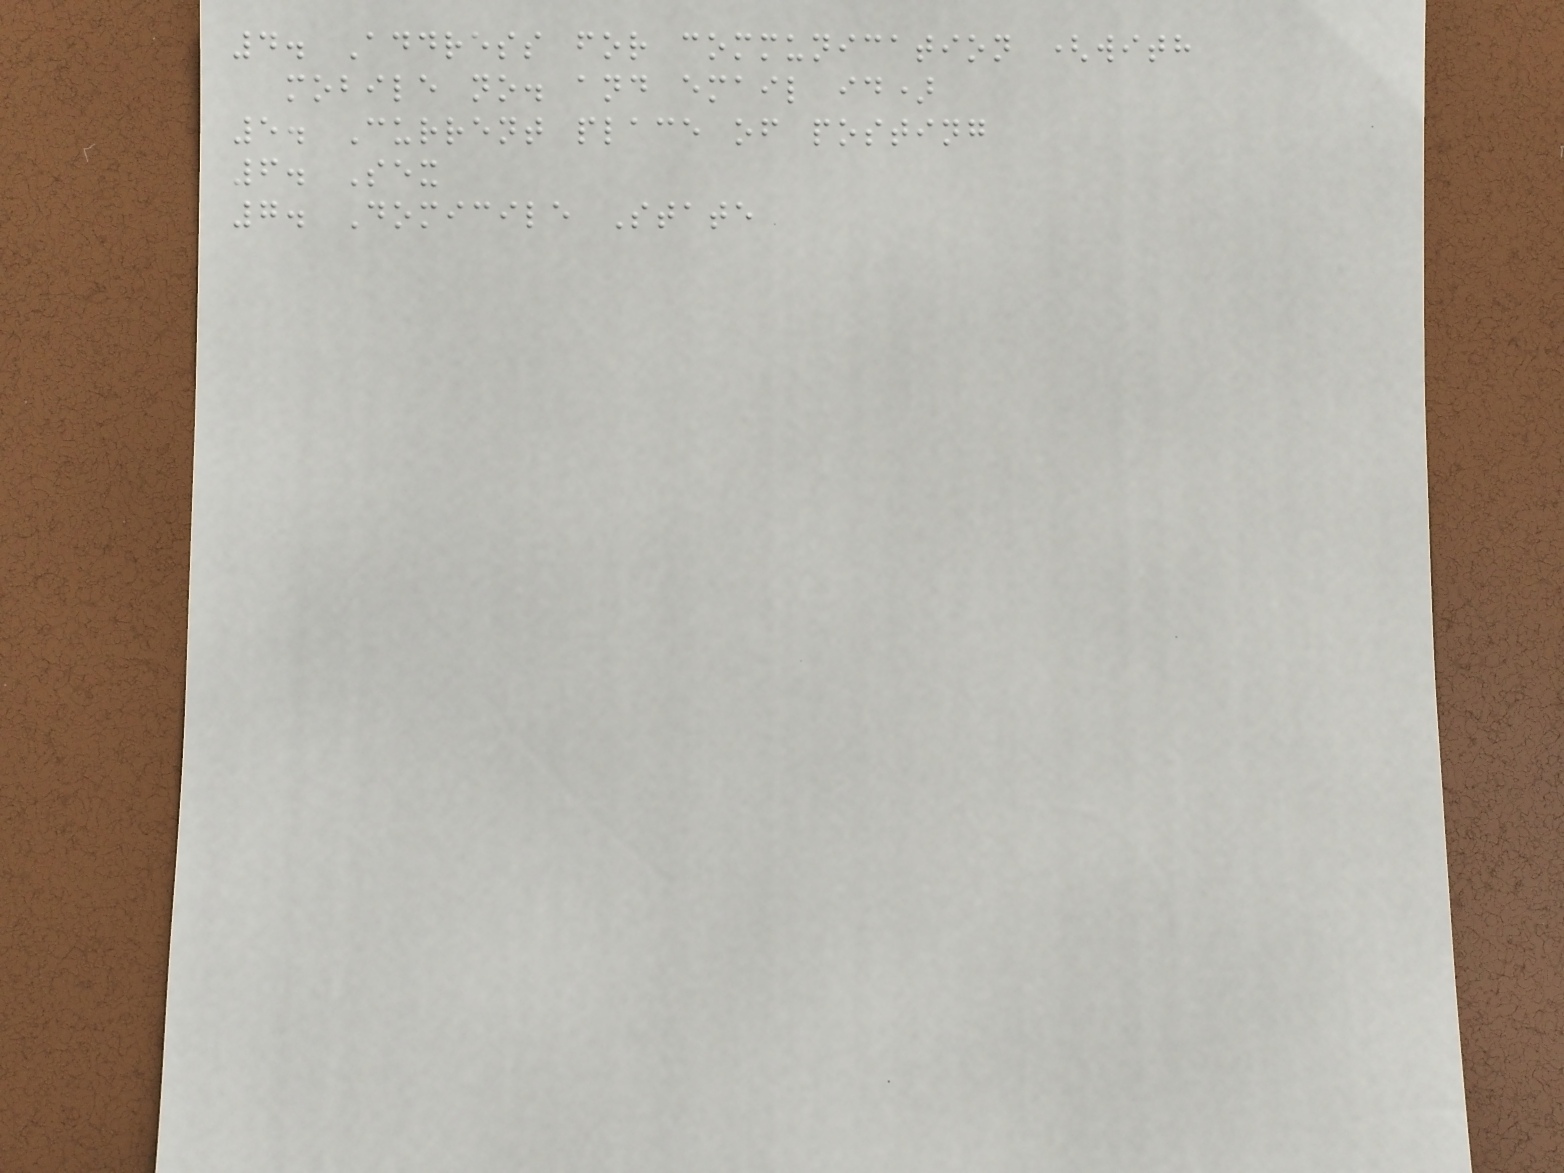4. Address for communication (with
mobile no. and email id)
5. Current place of posting
6. Sex
7. Domicile State
